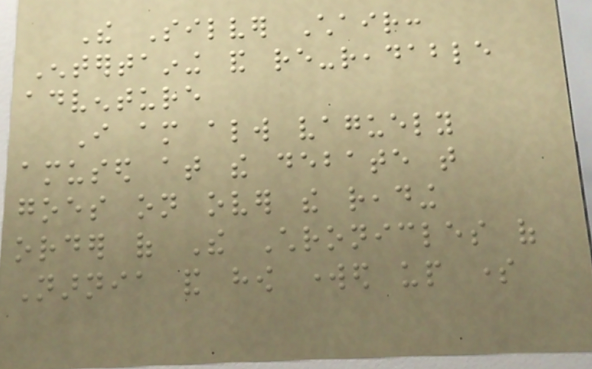The Silver Chair:
Entertaining and re-readable
adventure
I am always vaguely
amused at the debate that
goes on over the reading
order of The Chronicles of
Narnia and how worked up some
